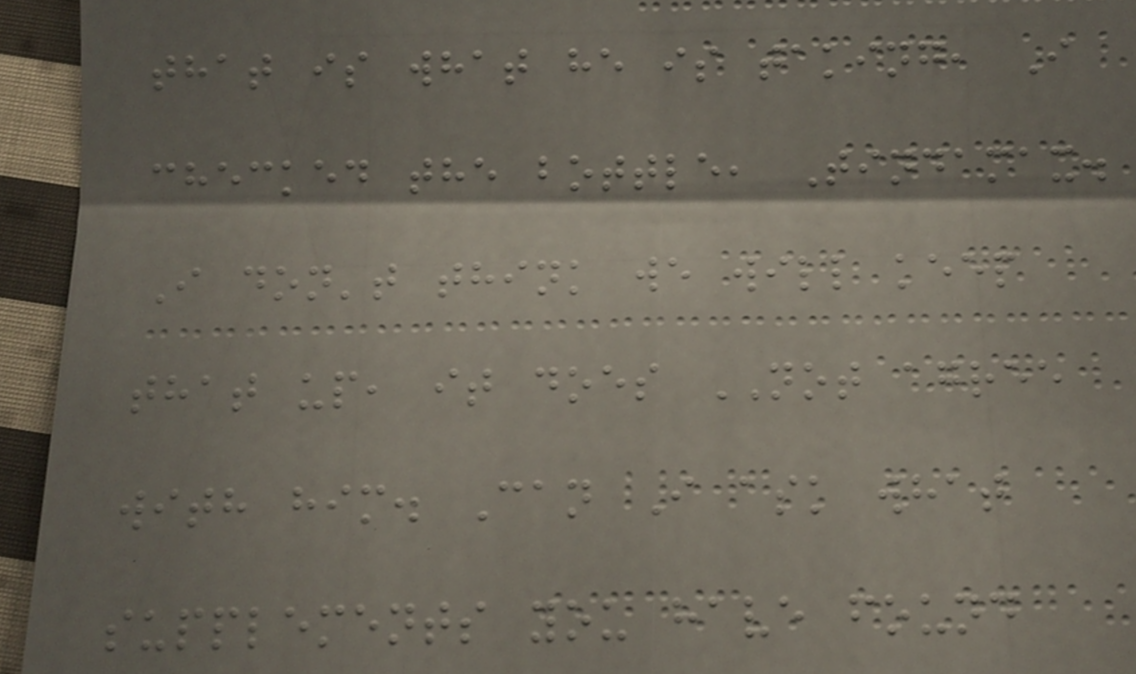that is what he is taking, I
checked the bottle, Tindamax.
I don't think we will keep
that up, it does NOT agree
with him. Can I ask what
supplements you have found
